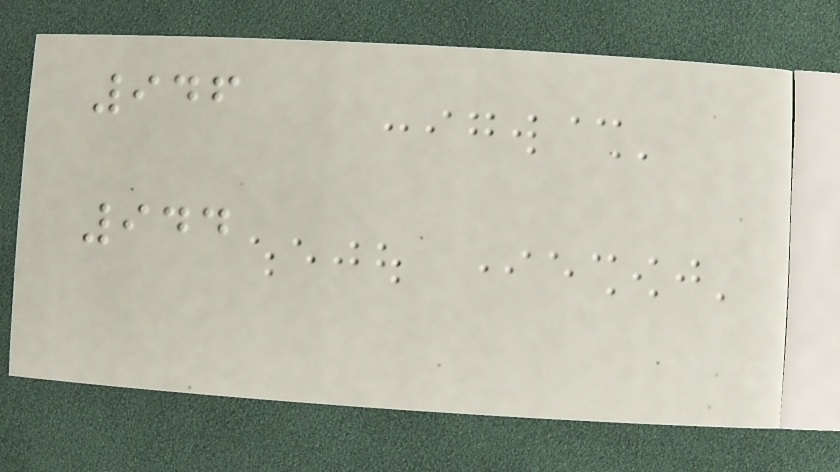946
944
